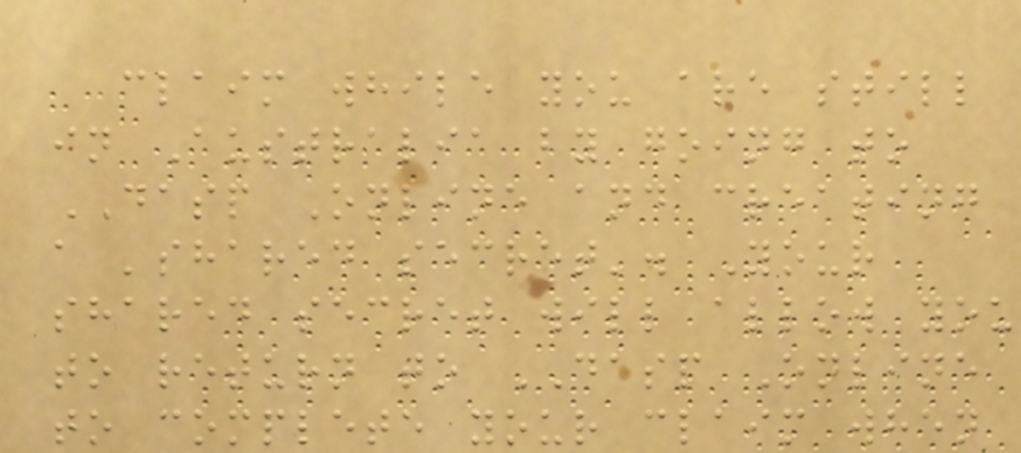claim while you are still
in Australia by going to
DASP Online and creating
a 'shared secret'. Your
shared secret will allow you
to return to DASP Online
to complete your claim when
